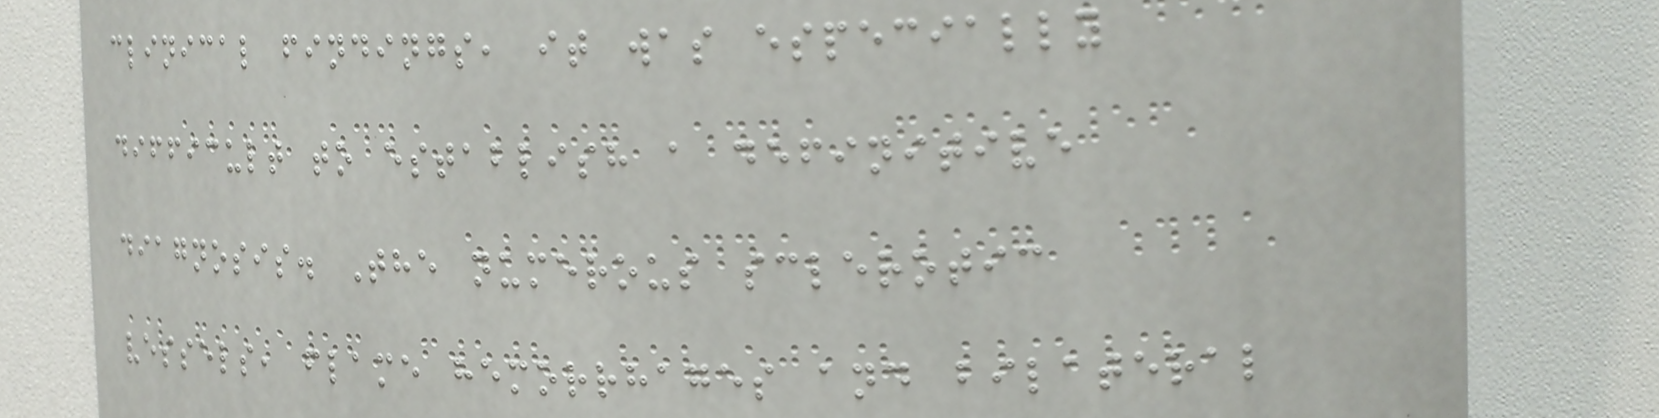clinical findings, it was especially
difficult to establish a definitive
diagnosis. The numerous sclerotic
vessels, flame hemorrhages and bilateral
